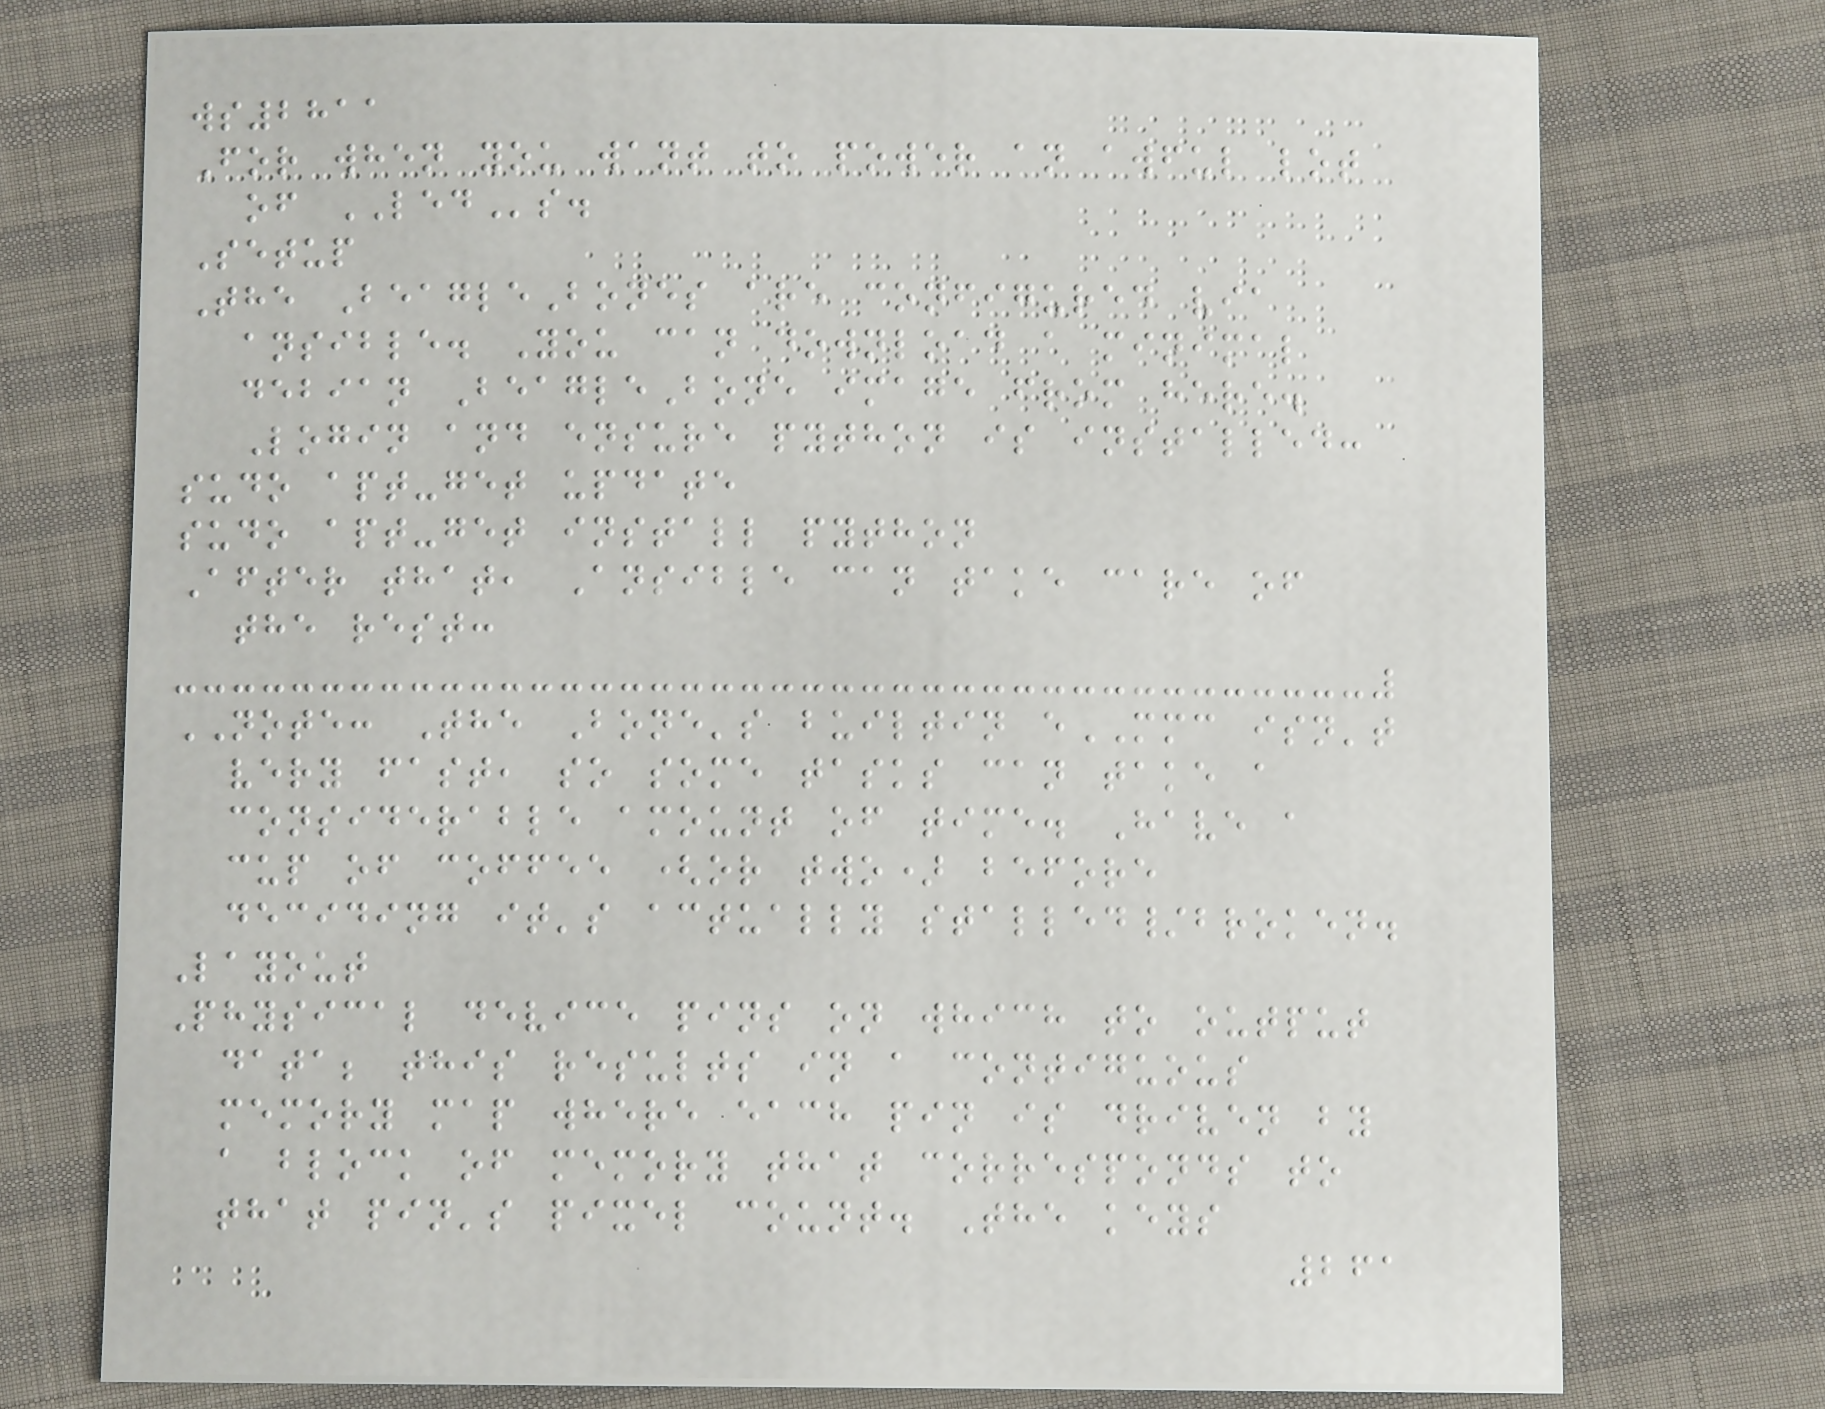ws2811
For when you want to power an awful lot
of LEDs.
Setup
The BeagleBones are configured via
ansible. You can download a minimal
debian BeagleBone image from here.
Login and ensure python is installed:
sudo apt-get update
sudo apt-get install python
After that, Ansible can take care of
the rest:
NOTE: The Bone's builtin eMMC isn't
very fast, so some tasks can take a
considerable amount of time. Have a
cup of coffee (or two) before
deciding it's actually stalled/broken.
Layout
Physical device pins on which to output
data; this results in a contiguous
memory map where each pin is driven by
a block of memory that corresponds to
that pin's pixel count. The keys
261
